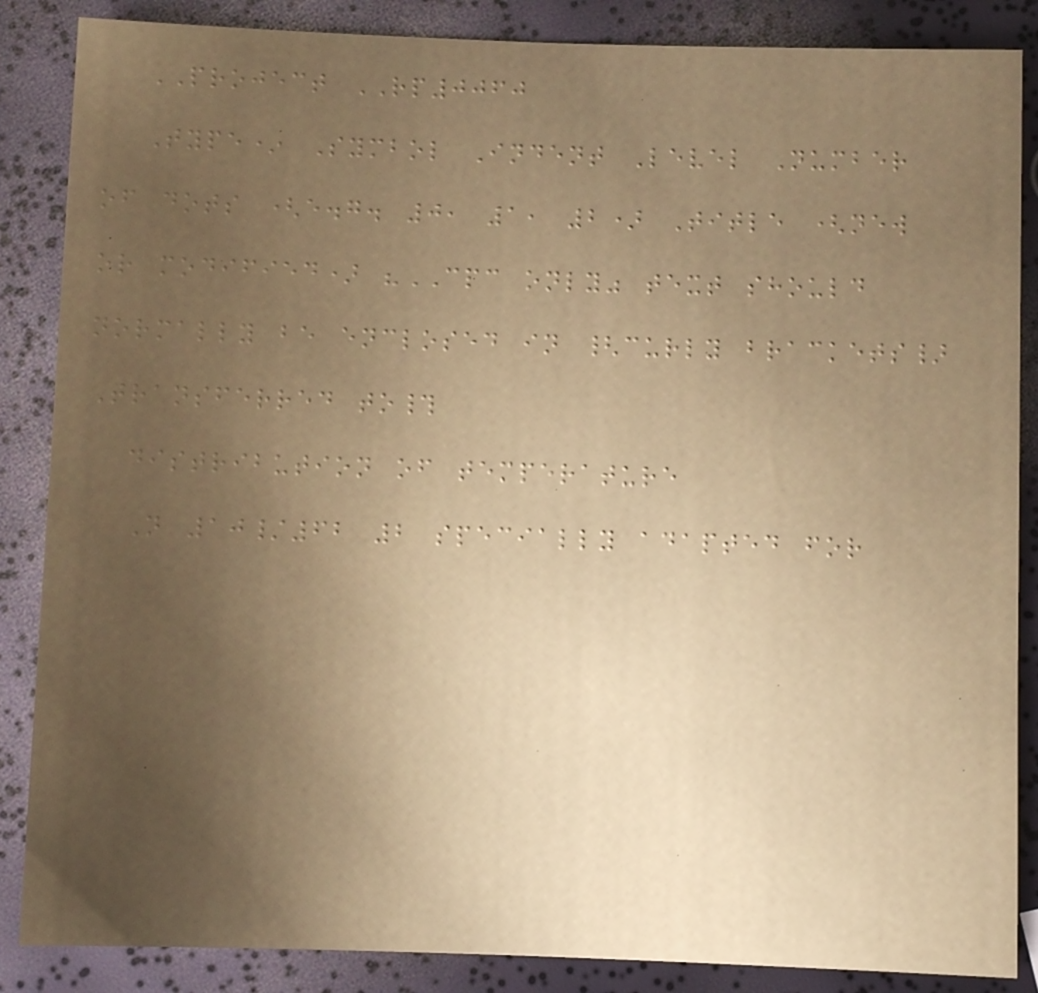PROJECT RP0060
Type* Symbol Indent Level Number
of dots (e.g. 0, 1, 2) Title (new
or modified) "CPC only" text should
normally be enclosed in {curly brackets}
Transferred to#
distribution of temperature
N 10/62 2 specially adapted for
